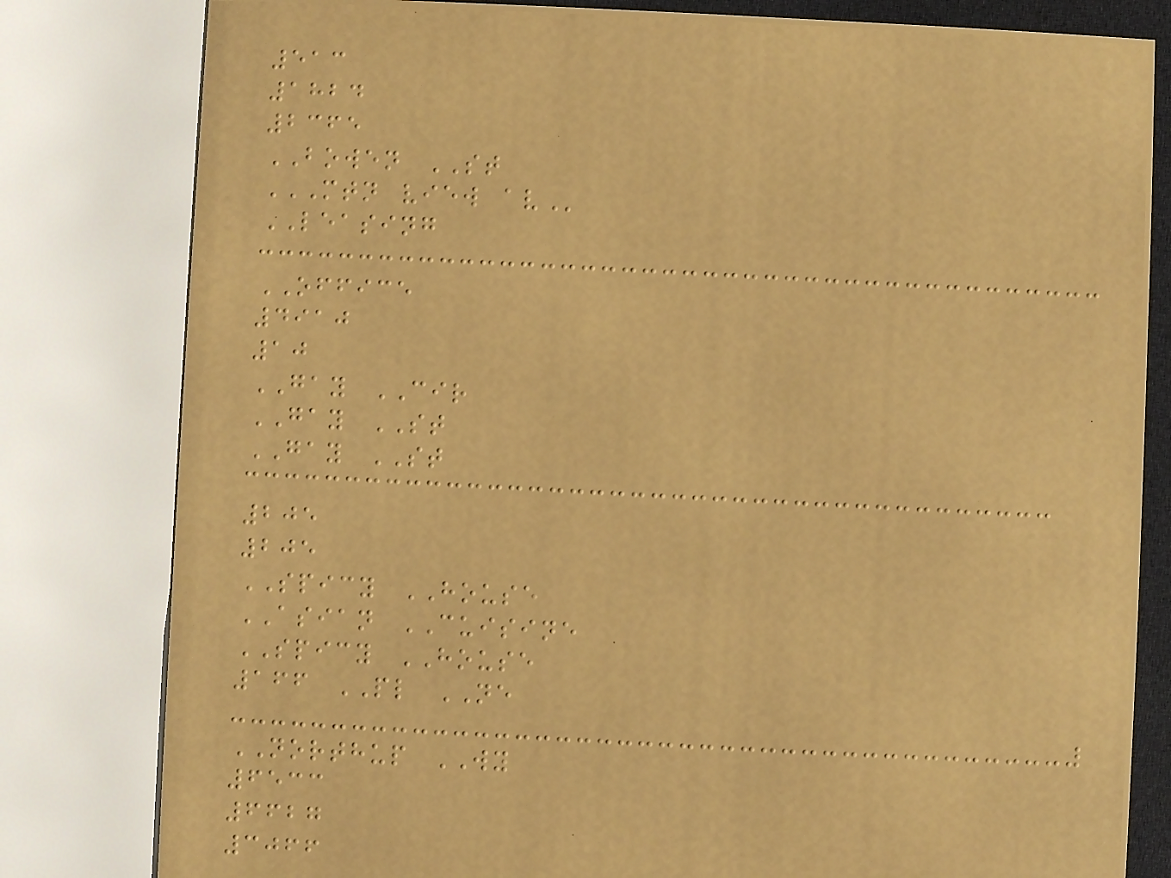513
1824
2365
BOWEN ST
MTN VIEW AV
LEASING
OFFICE
4910
10
GAY CIR
GAY ST
GAY ST
205
205
SPICY HOUSE
ASIAN CUISINE
SPICY HOUSE
166 PL NE
NORTHUP WY
6533
6627
3066
